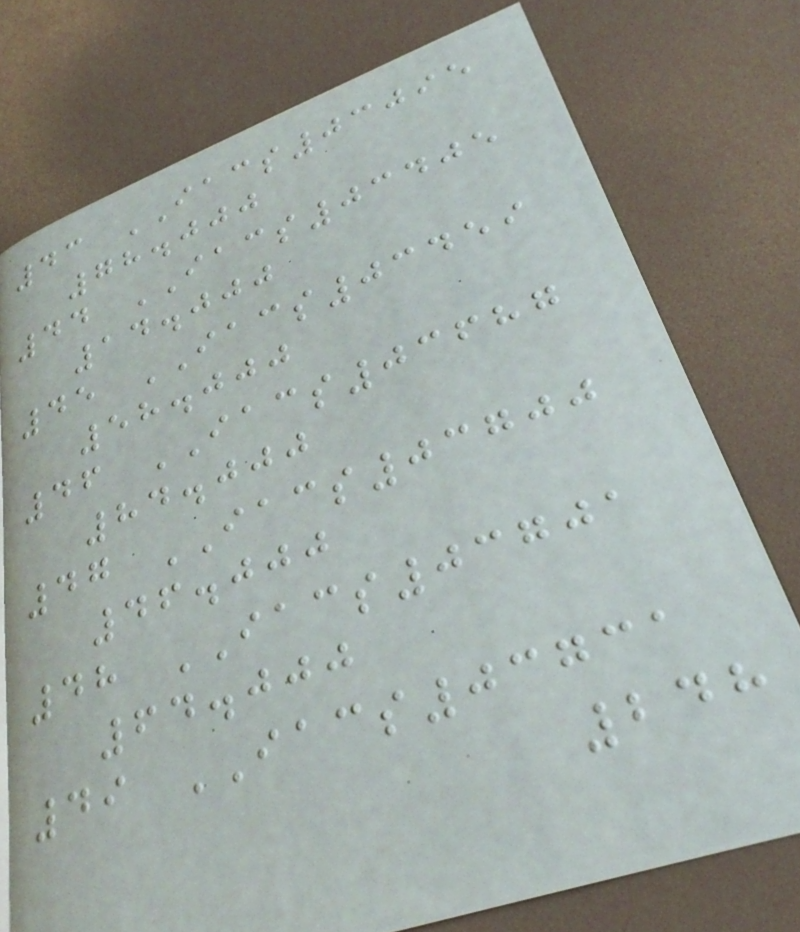43 IACS03095
78.000
44 IACS03405
14.000
45 IACS03459
58.000
46 IACS03687
84.000
47 IACS03700
46.000
48 IACS03701
64.000
49 IACS03731
248
